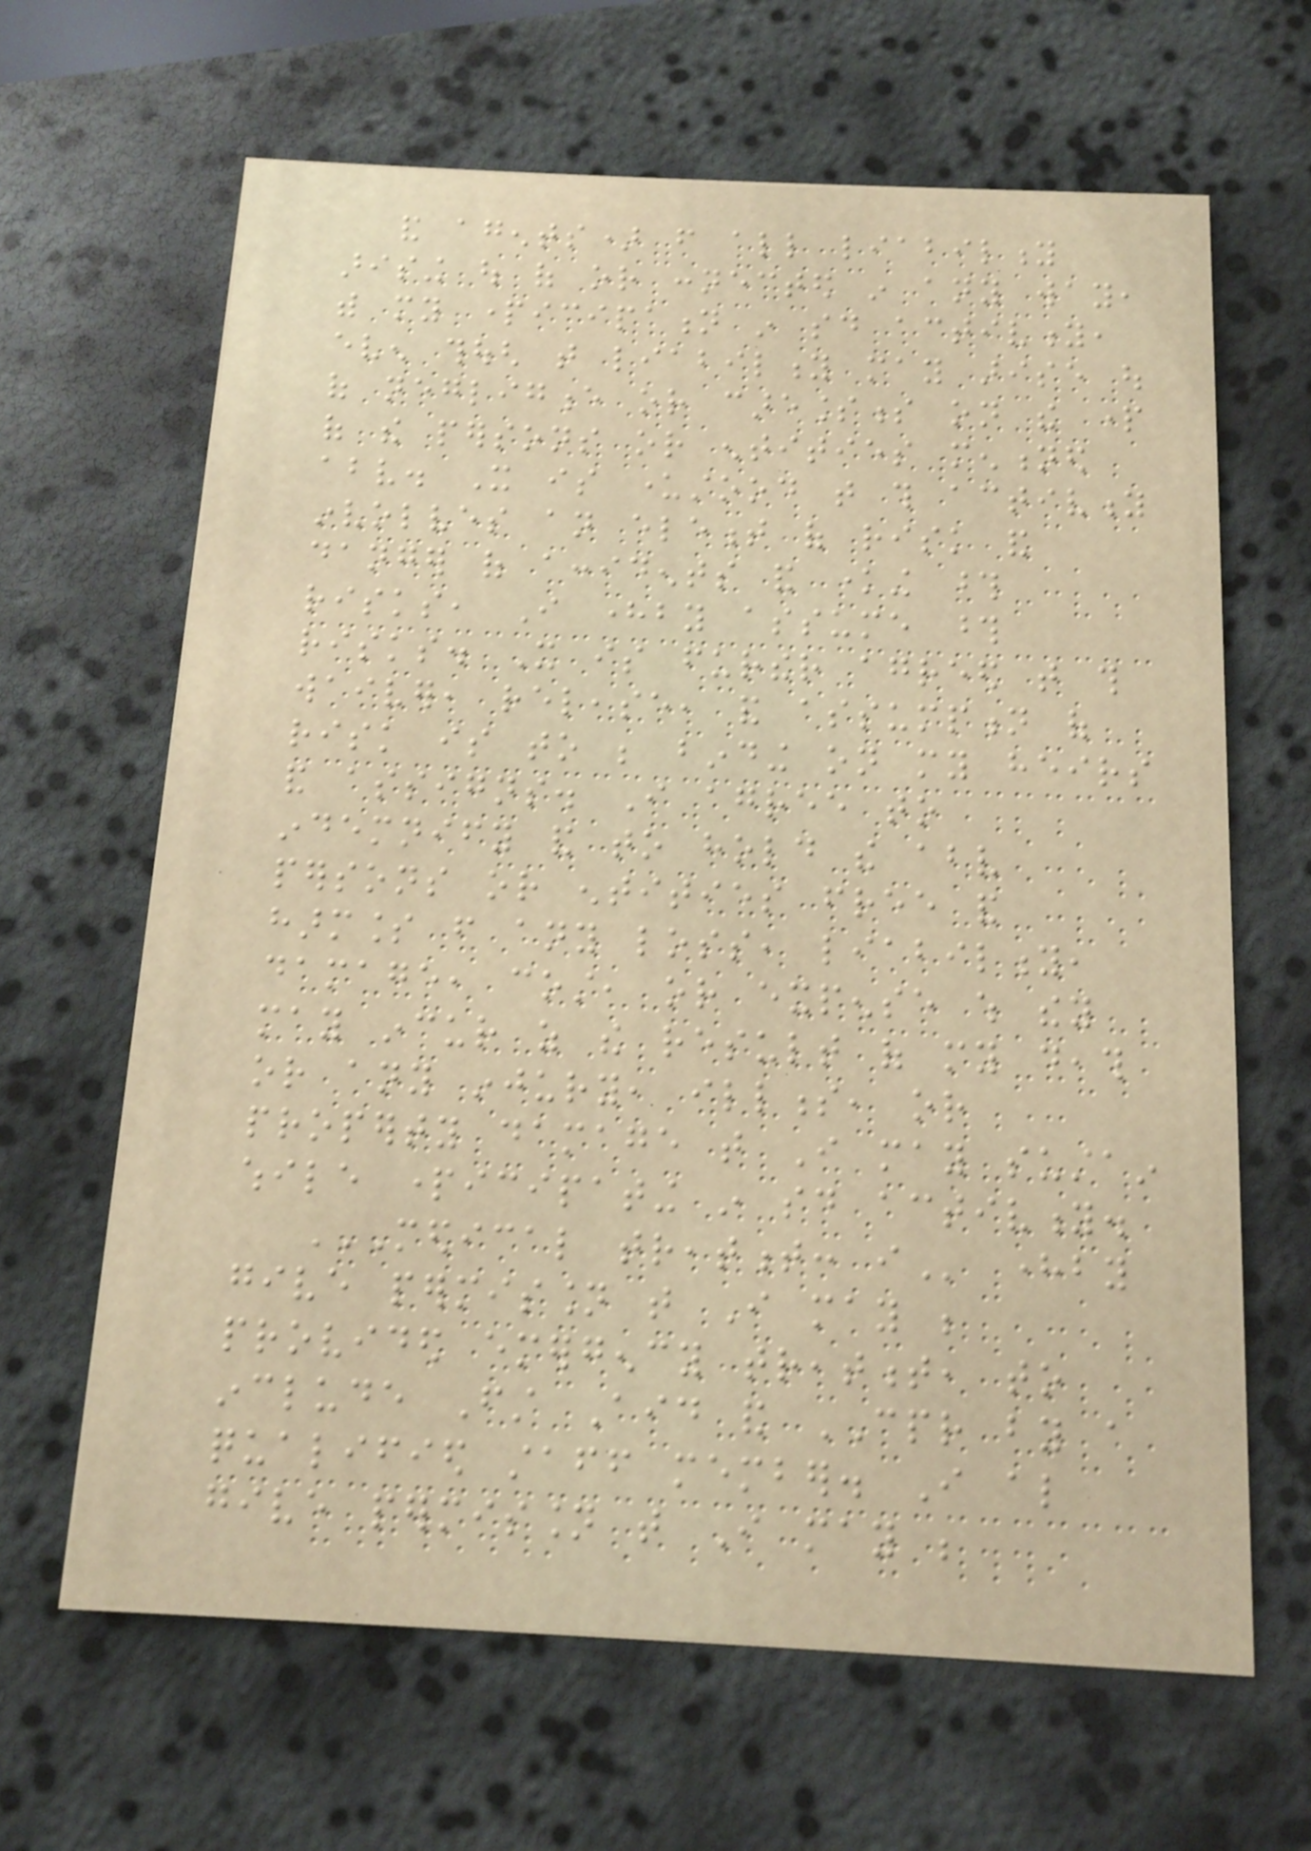and agents) from all liability
arising out of or connected in any way,
with my participation in said activity,
even though that liability may arise out
of negligence or carelessness on the part
of the persons or entities mentioned
above. It is understood that this activity
involves an element of risk and
danger of accidents and knowing those
risks, I hereby assume those
risks. It is further agreed that this
waiver, release, and assumption of
risk is to be binding on my heirs
and assigns. I agree to
indemnify and to hold the above
persons or entities free and
harmless from any loss, liability,
damage, cost, or expense which they
may incur as the result of my death
or any injury, illness, or
property damage that I may sustain
while participating in said activity.
MEDICAL TREATMENT: I hereby
give permission that I may be
provided emergency treatment, to
include First Aid and CPR by a
qualified staff member. I also
give permission that I may be
